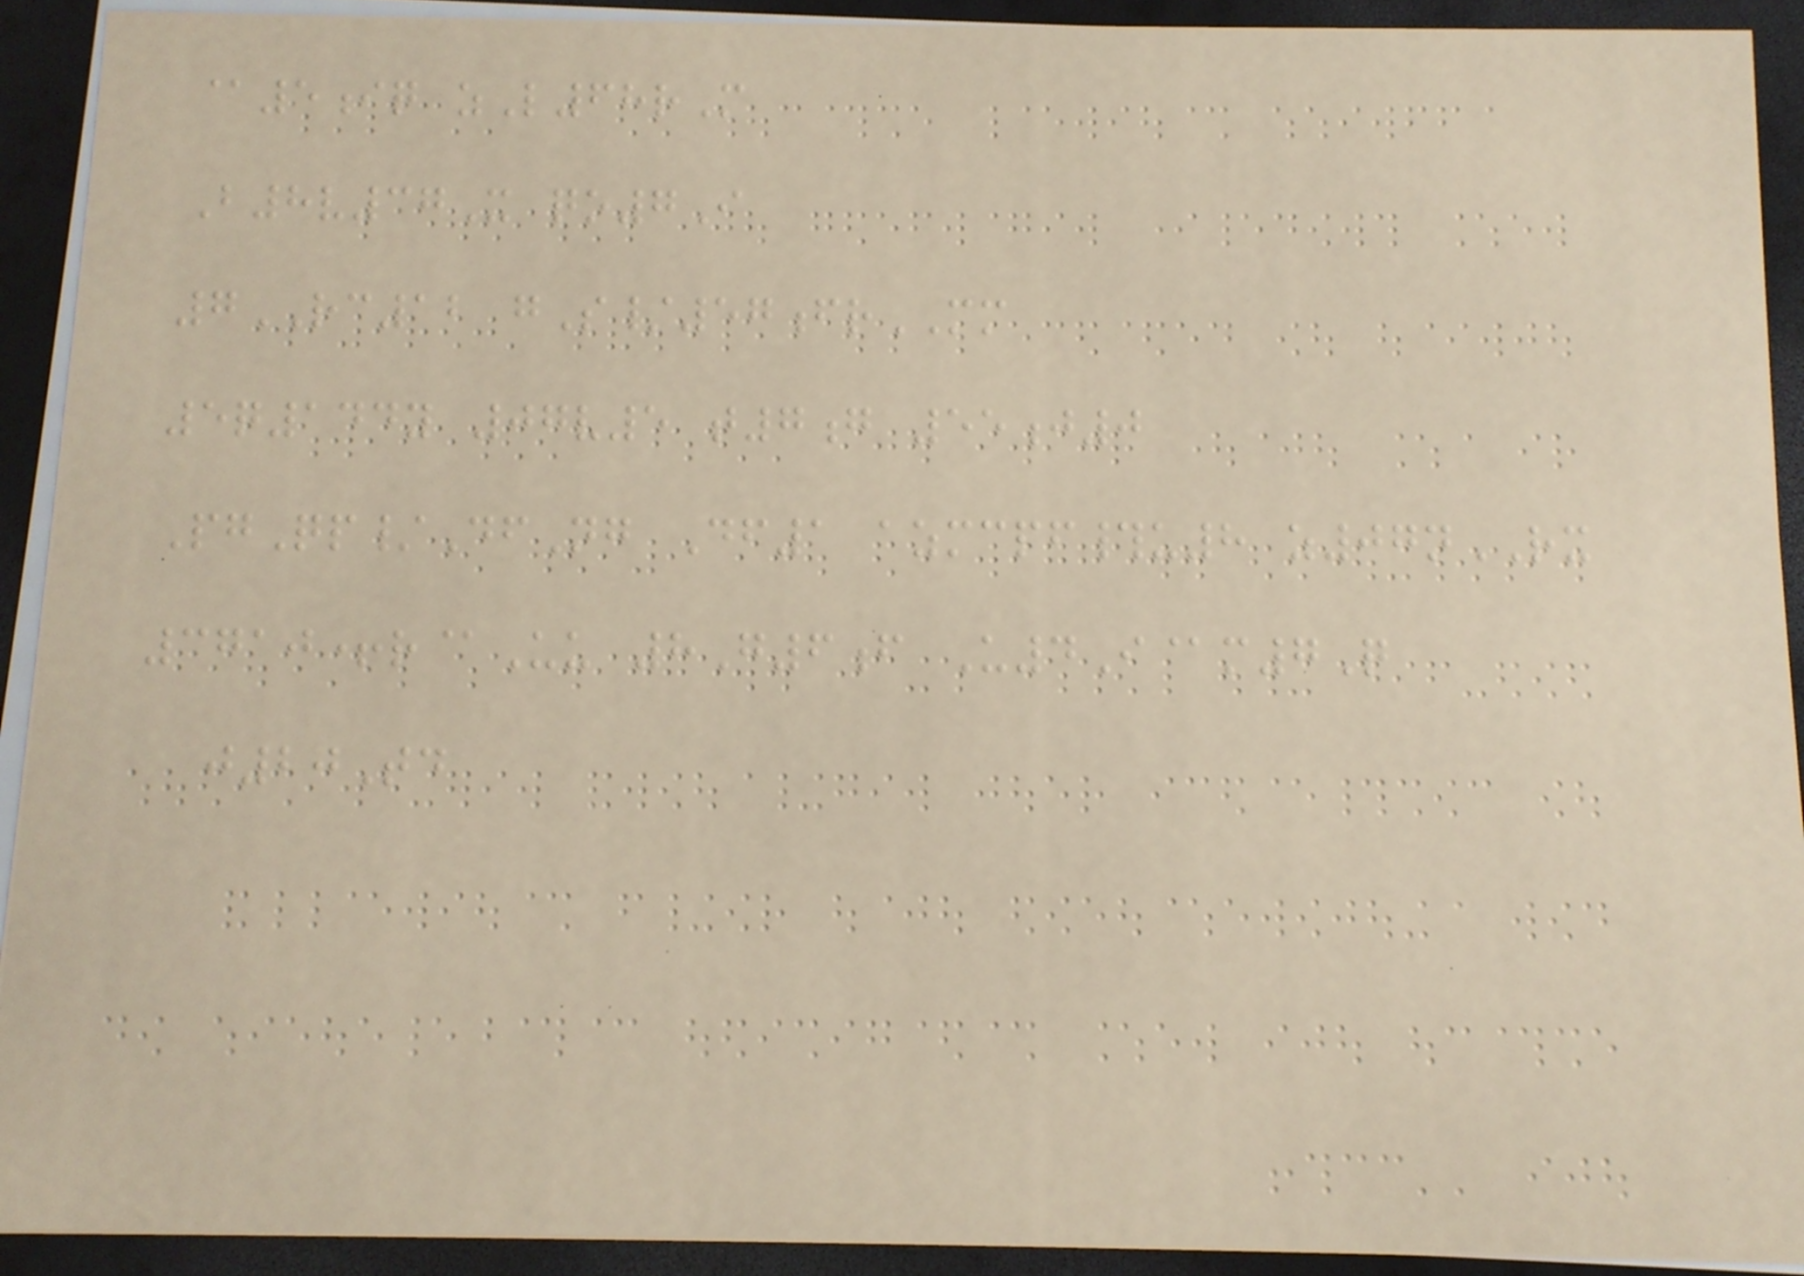@5iq zL68rM
B8v37X qo7I
7RC12 gS/57frMM
5q144y 07v5 t7g 55j0
PgQp/DfNg Df1 azmcpf#u8 z07nRX
3710+r@Uu 8G6f U4I@m7Q
j20Td
